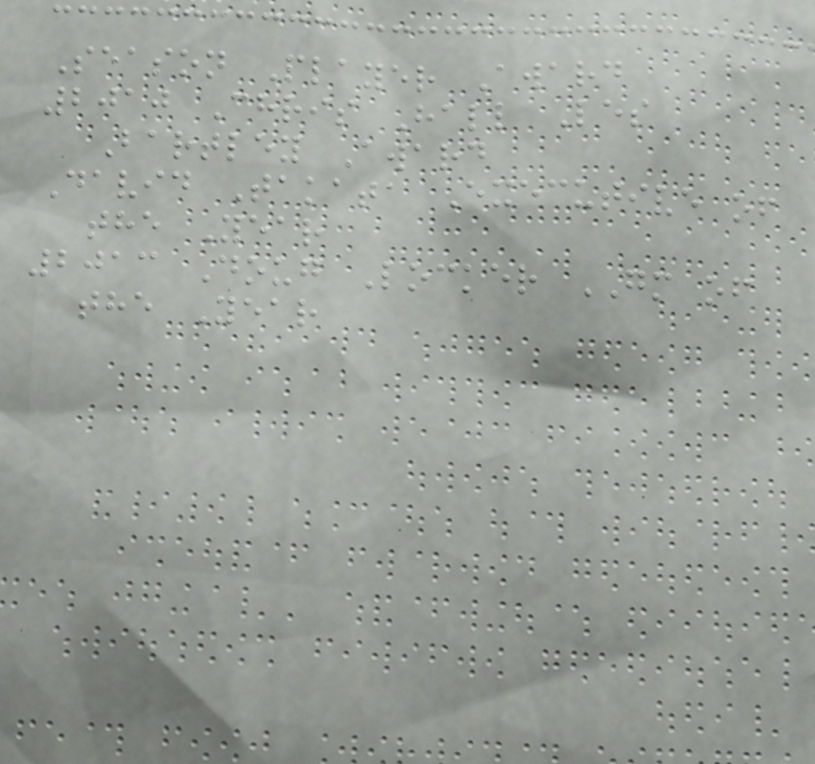Season Player Award
2010 Chris Hall Les
Bartley Award
David Takata Executive of
the Year
2013 Doug Locker GM of
the Year
